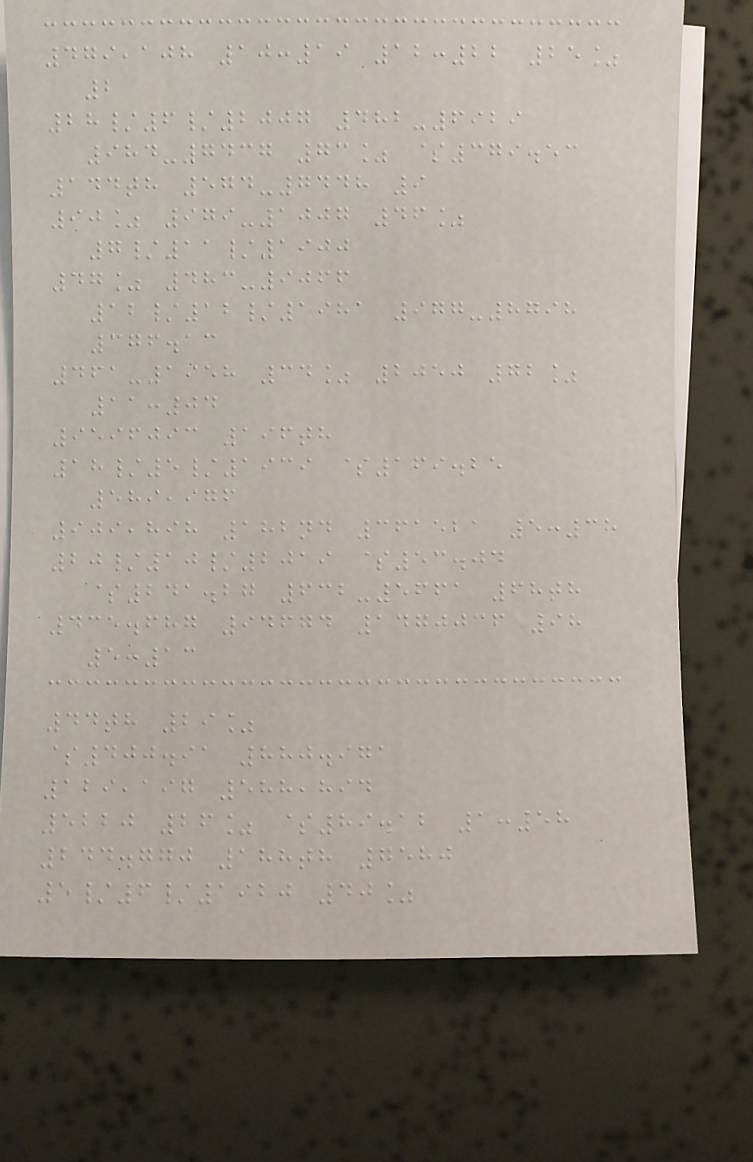479,108 10:19 12:22 25%
2
28/6/2007 482-6929
984-7437 73% $379.53
144th 574-7448 9
90% 979-1007 46%
7/11/1900
47% 483-9066
12/12/1981 977-8798
376.13
461-1958 34% 2050 72%
11:04
9596093 196th
18/5/1939 $169.25
589,976
909,898 182nd 361521 5:38
20/10/2019 $53.04
$241.27 632-5661 68th
435.687 94674 1470036 98
5:13
44th 29%
$400.91 880.971
129,197 588,894
5220 26% $89.12 1:58
244.770 188th 7580
5/6/1920 40%
